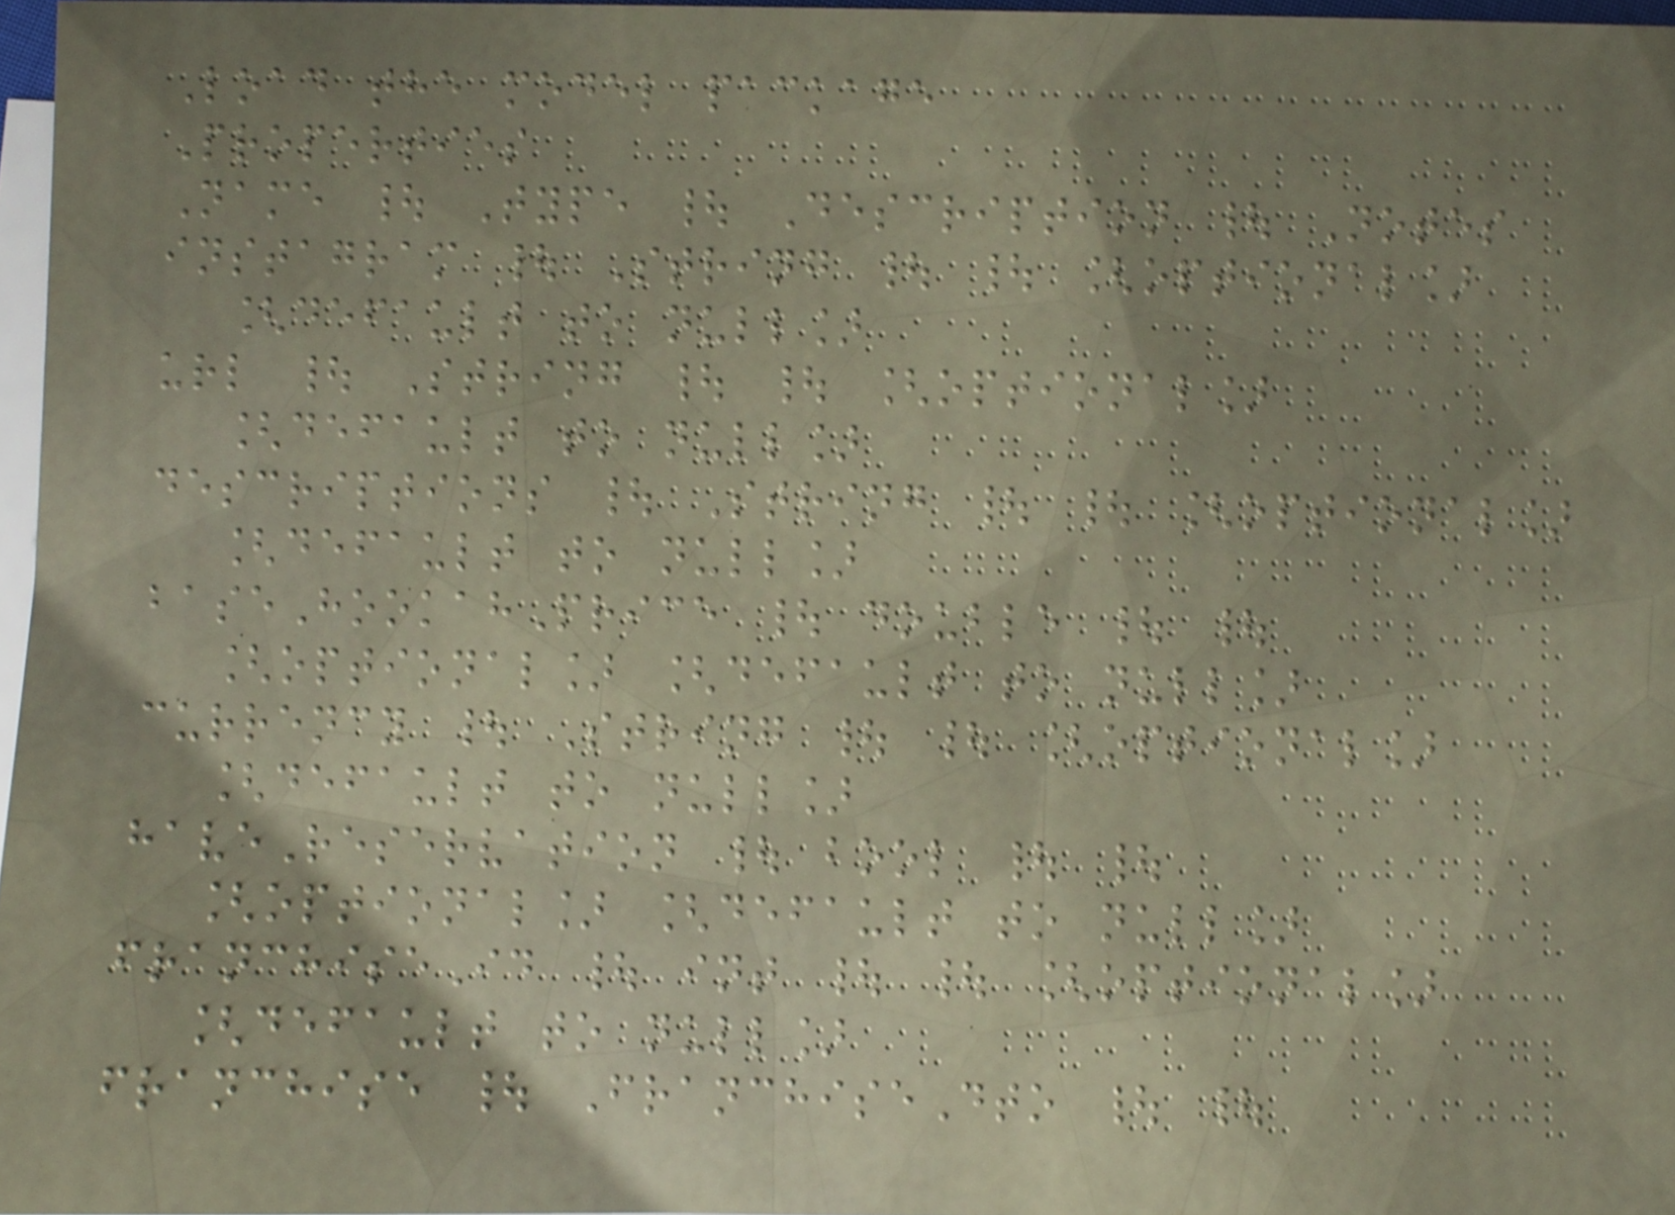Load the model package
Properties
Name | Type | Description | Notes
instagram | String | | [optional]
[default to null]
url | String | | [optional]
[default to null]
descriptions | String | | [optional]
[default to null]
baseHookahPrice | double | |
[optional] [default to null]
currency | String | | [optional]
[default to null]
haveReservation | bool | |
[optional] [default to null]
franchiseId | int | | [optional]
[default to null]
franchise | FranchiseDto | |
